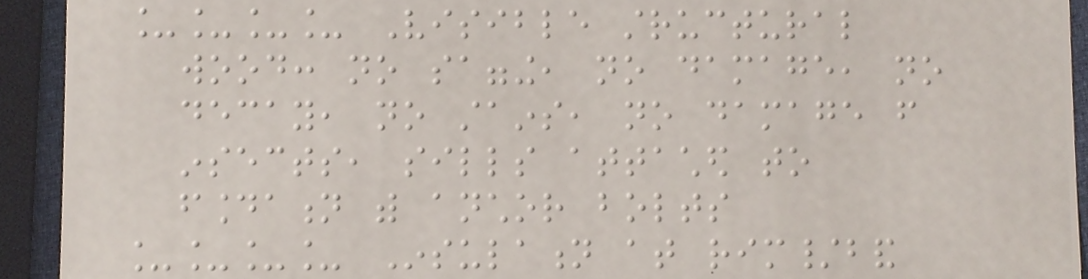____ Visible structural
wood: no sagging, no damage, no
decay, no stains, no damage from
insects, sills attached to
foundation with anchor bolts
____ Insulation at rim/band
